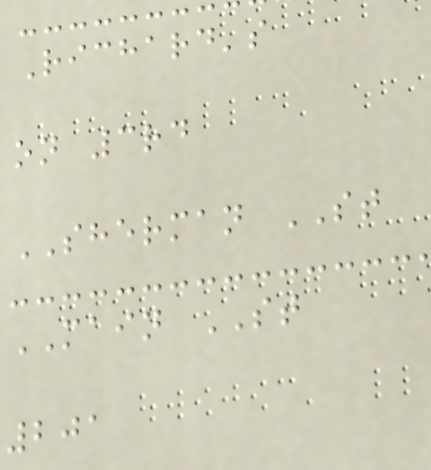Richard's
on 3rd
SHERMAN ST
MAIN ST
201
